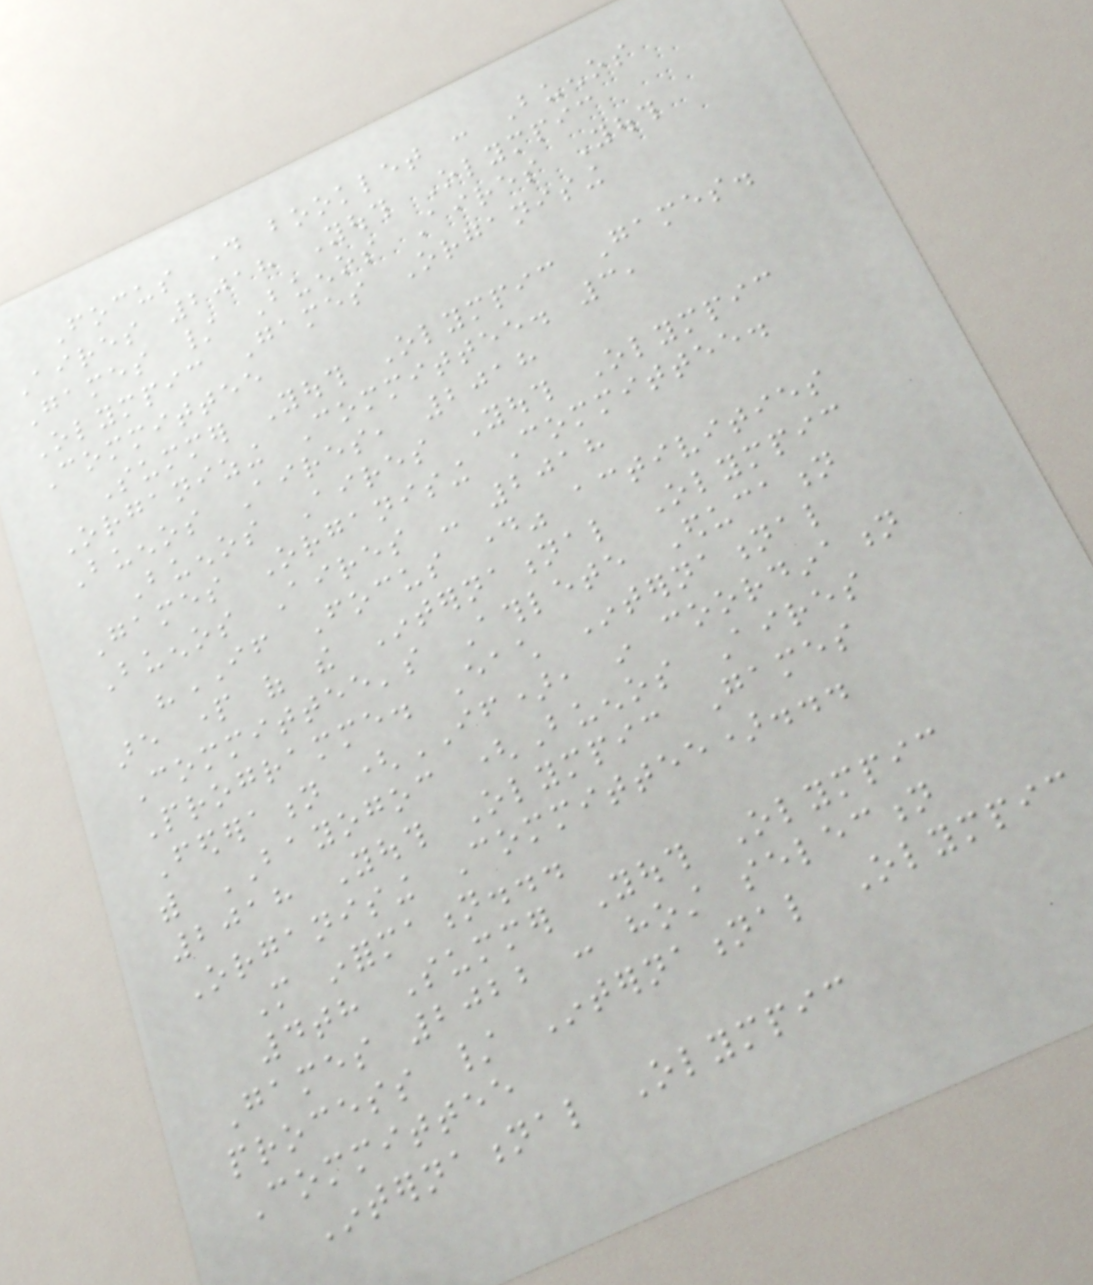Focus day booklet : Buenos
Aires 2018 Youth Olympic
Games / Buenos Aires Youth
Olympic Games Organising
Committee
Summer Youth Olympic Games.
Organizing Committee. 3,
Buenos Aires, 2018
Buenos Aires Youth Olympic
Games Organising Committee.
Buenos Aires - 2018
"IF Focus day" activities
are part of the International Olympic
Committee's Athlete Education
Programme. Each International
Federation (IF), in coordination
with BAYOGOC (Buenos Aires
2018 Youth Olympic Games
Organising Committee)...
More information...
4th Summer Youth Olympic
Games 2022 : host selection
process / International Olympic
Committee
International Olympic
